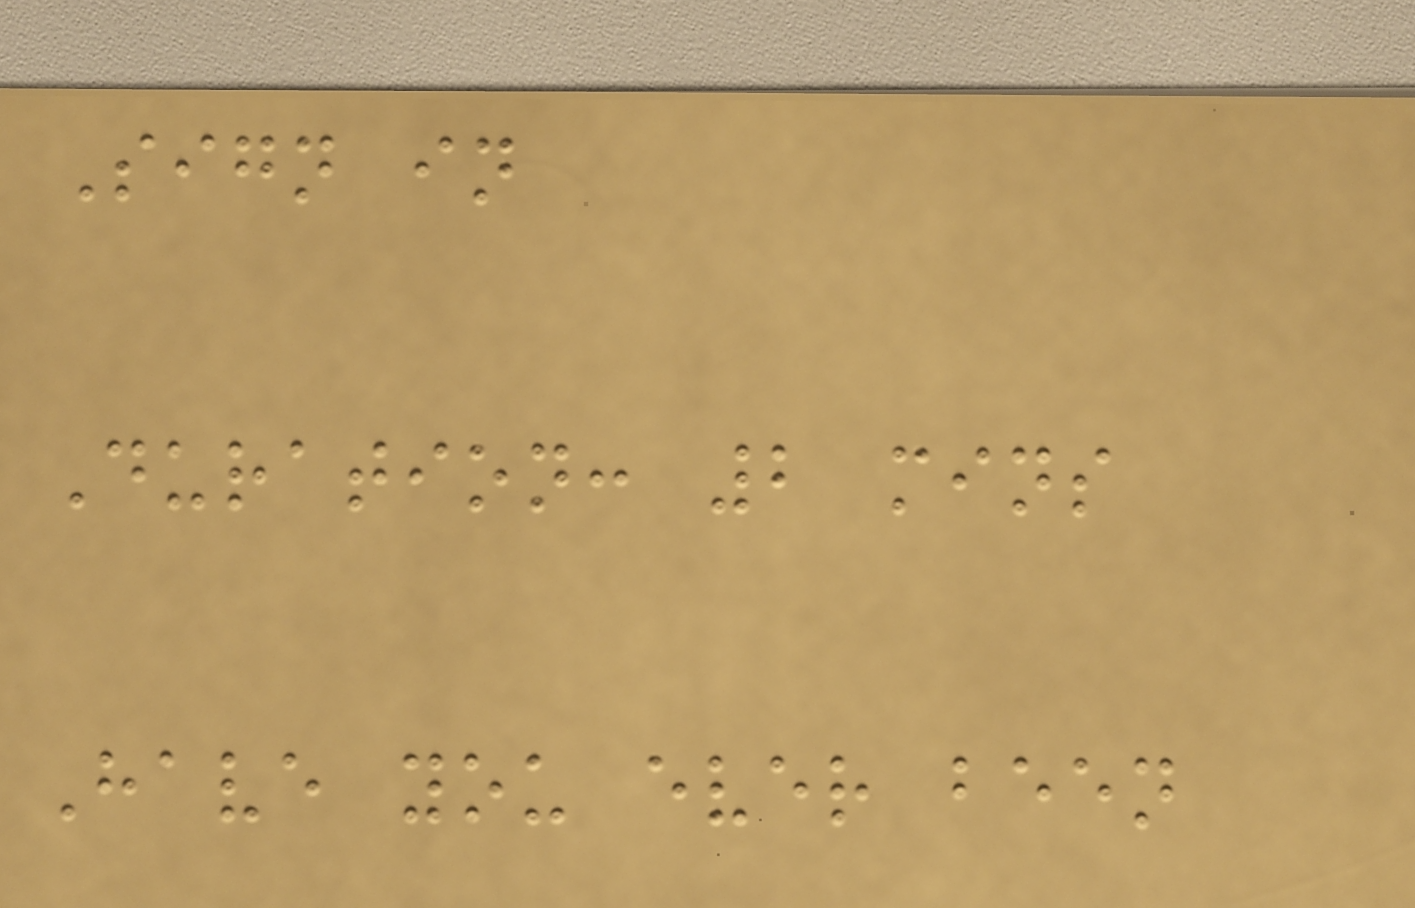Sign in
Duration: 2 mins
Have you ever been
